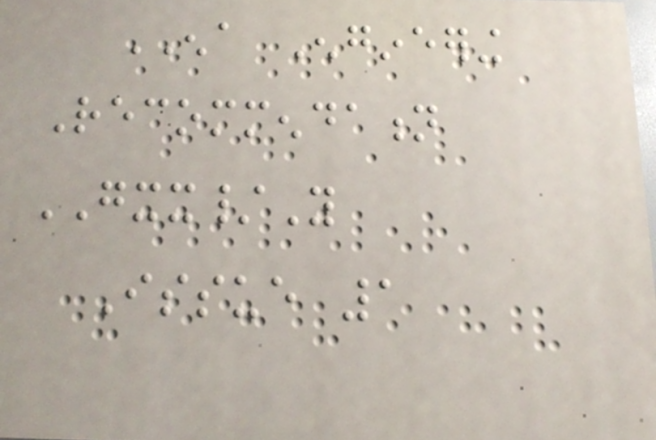ENA Engineering
Recommendation
GXX/Y
Issue 1
